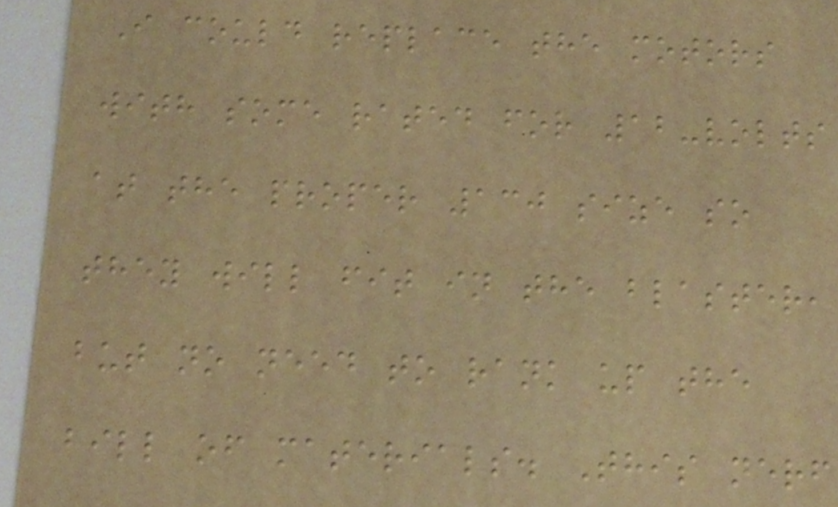I could replace the motors
with some rated for 12-volts
at the proper 130 size so
they will fit in the blaster,
but no need to rank up the
bill of materials. This nerf
